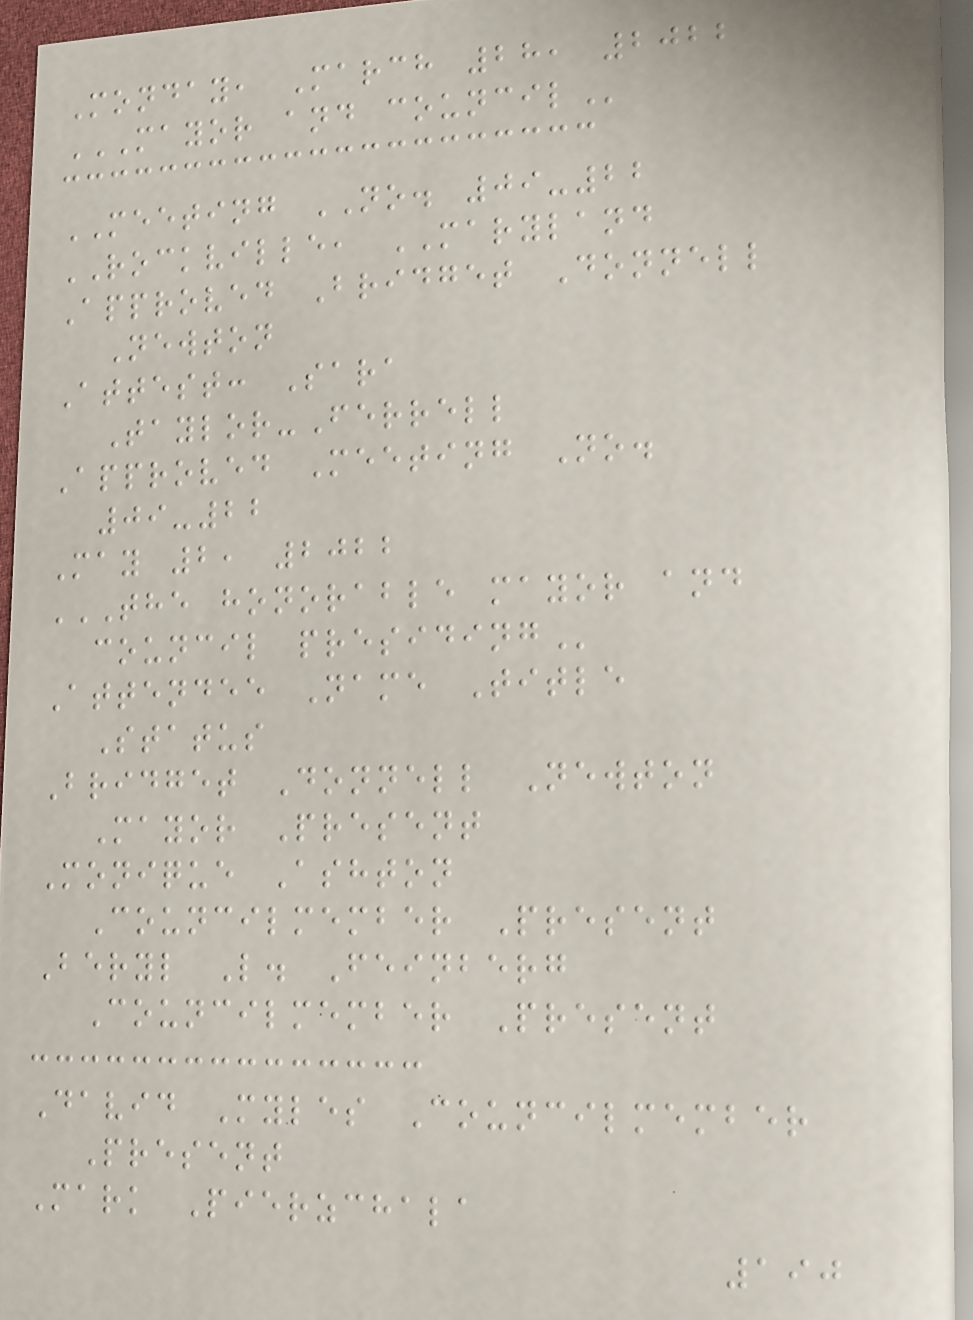Monday, March 28, 2022
MAYOR AND COUNCIL
MEETING NO. 09-22
ROCKVILLE, MARYLAND
Approved Bridget Donnell
Newton
Attest: Sara
Taylor-Ferrell
Approved Meeting No.
09-22
May 2, 2022
THE HONORABLE MAYOR AND
COUNCIL PRESIDING
Attendee Name Title
Status
Bridget Donnell Newton
Mayor Present
Monique Ashton
Councilmember Present
Beryl L. Feinberg
Councilmember Present
David Myles Councilmember
Present
Mark Pierzchala
190
